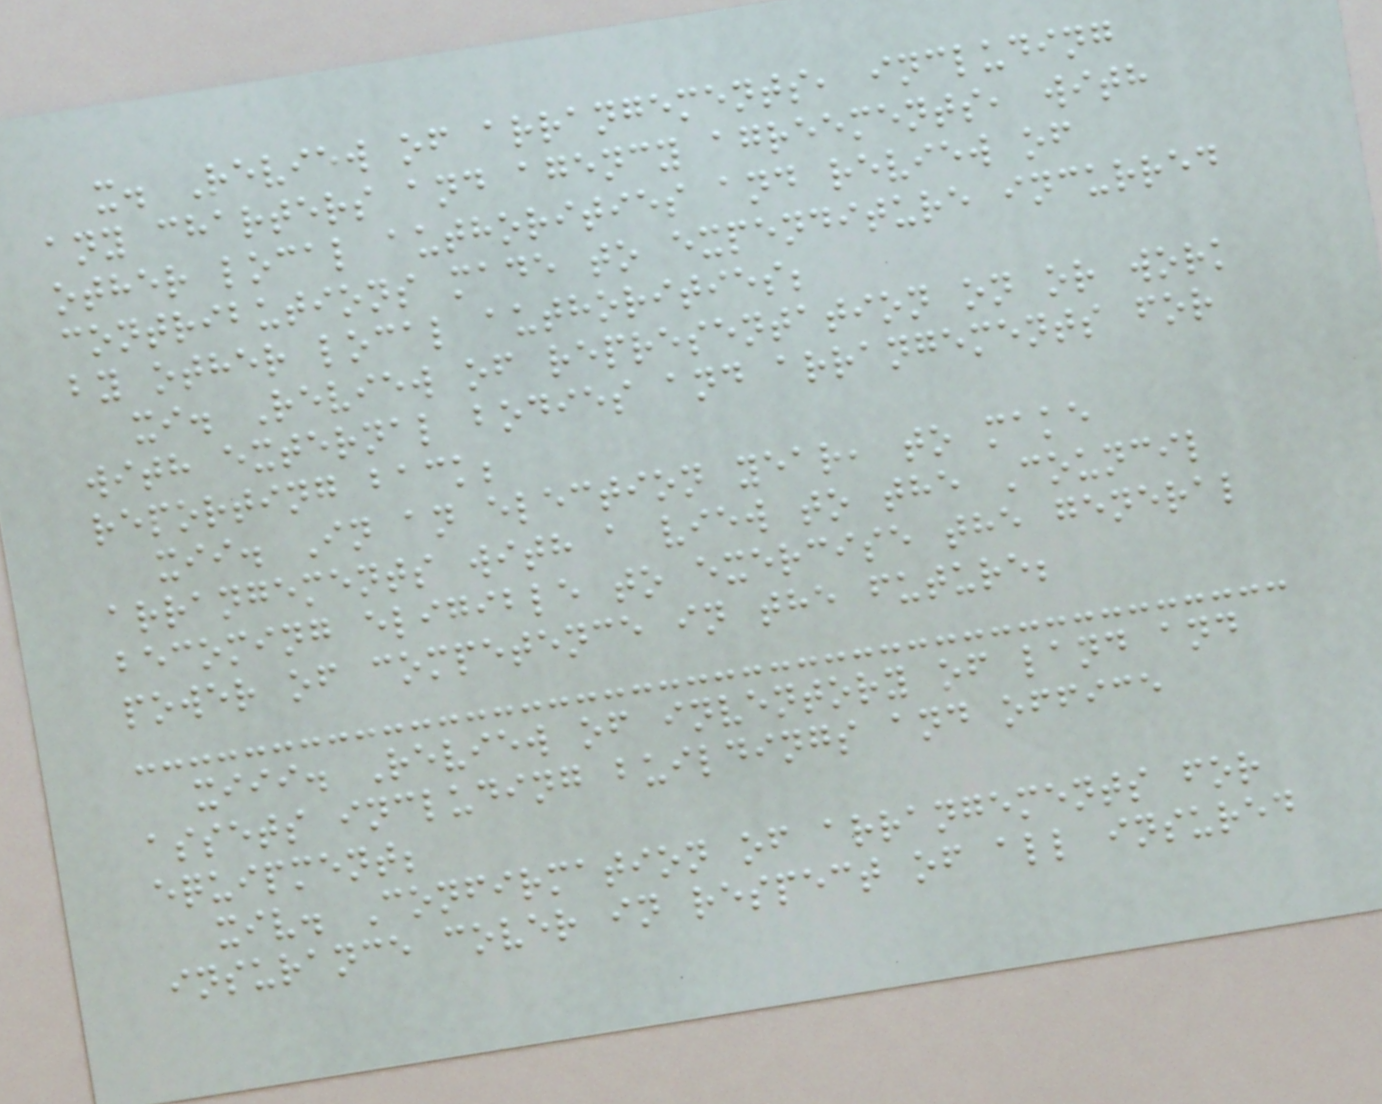x. Review of arrangements, including
any charters and agency agreements, with
other local authorities and review of
contributions made to expenditure incurred
by other local authorities;
xi. Review of representation on or work
with external bodies and arrangements for
reporting back;
xii. In an election year, to make
arrangements with a view to the Council
becoming eligible to exercise the general
power of competence in the future;
xiii. Review of inventory of land and
assets including buildings and office
equipment;
xiv. Confirmation of arrangements for
insurance cover in respect of all insured
